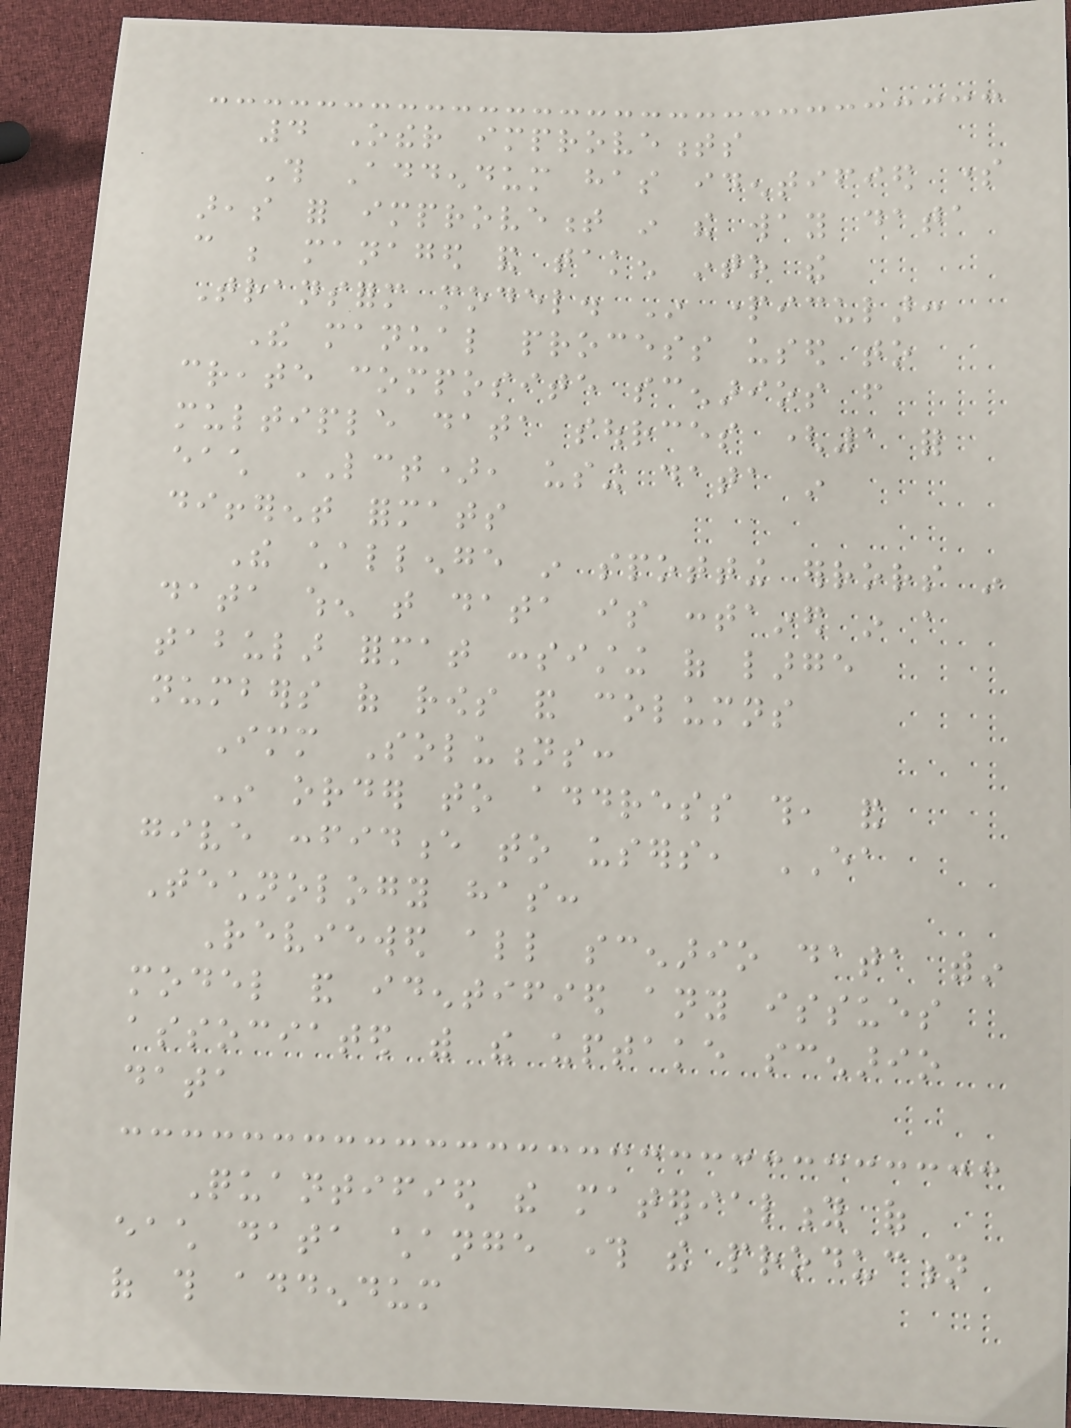4 Other improvements
This Addendum has identified some
areas for improvement in the way data
can be managed and taken into the
Transform model. In particular:
The manual process used to
create composite scenarios from
multiple data sources (1 for
each LCT), using data in
different formats
The challenge in spotting errors in
data when that data is contained in a
tabular format consisting of large
numbers of rows and columns
Immediate Solutions:
In order to address this, and
give confidence to users, EA
Technology has:
Reviewed all scenario data within
model and identified any issues
associated with the uptake scenario
data
Quantified the materiality of
each data change through the production
of this addendum
